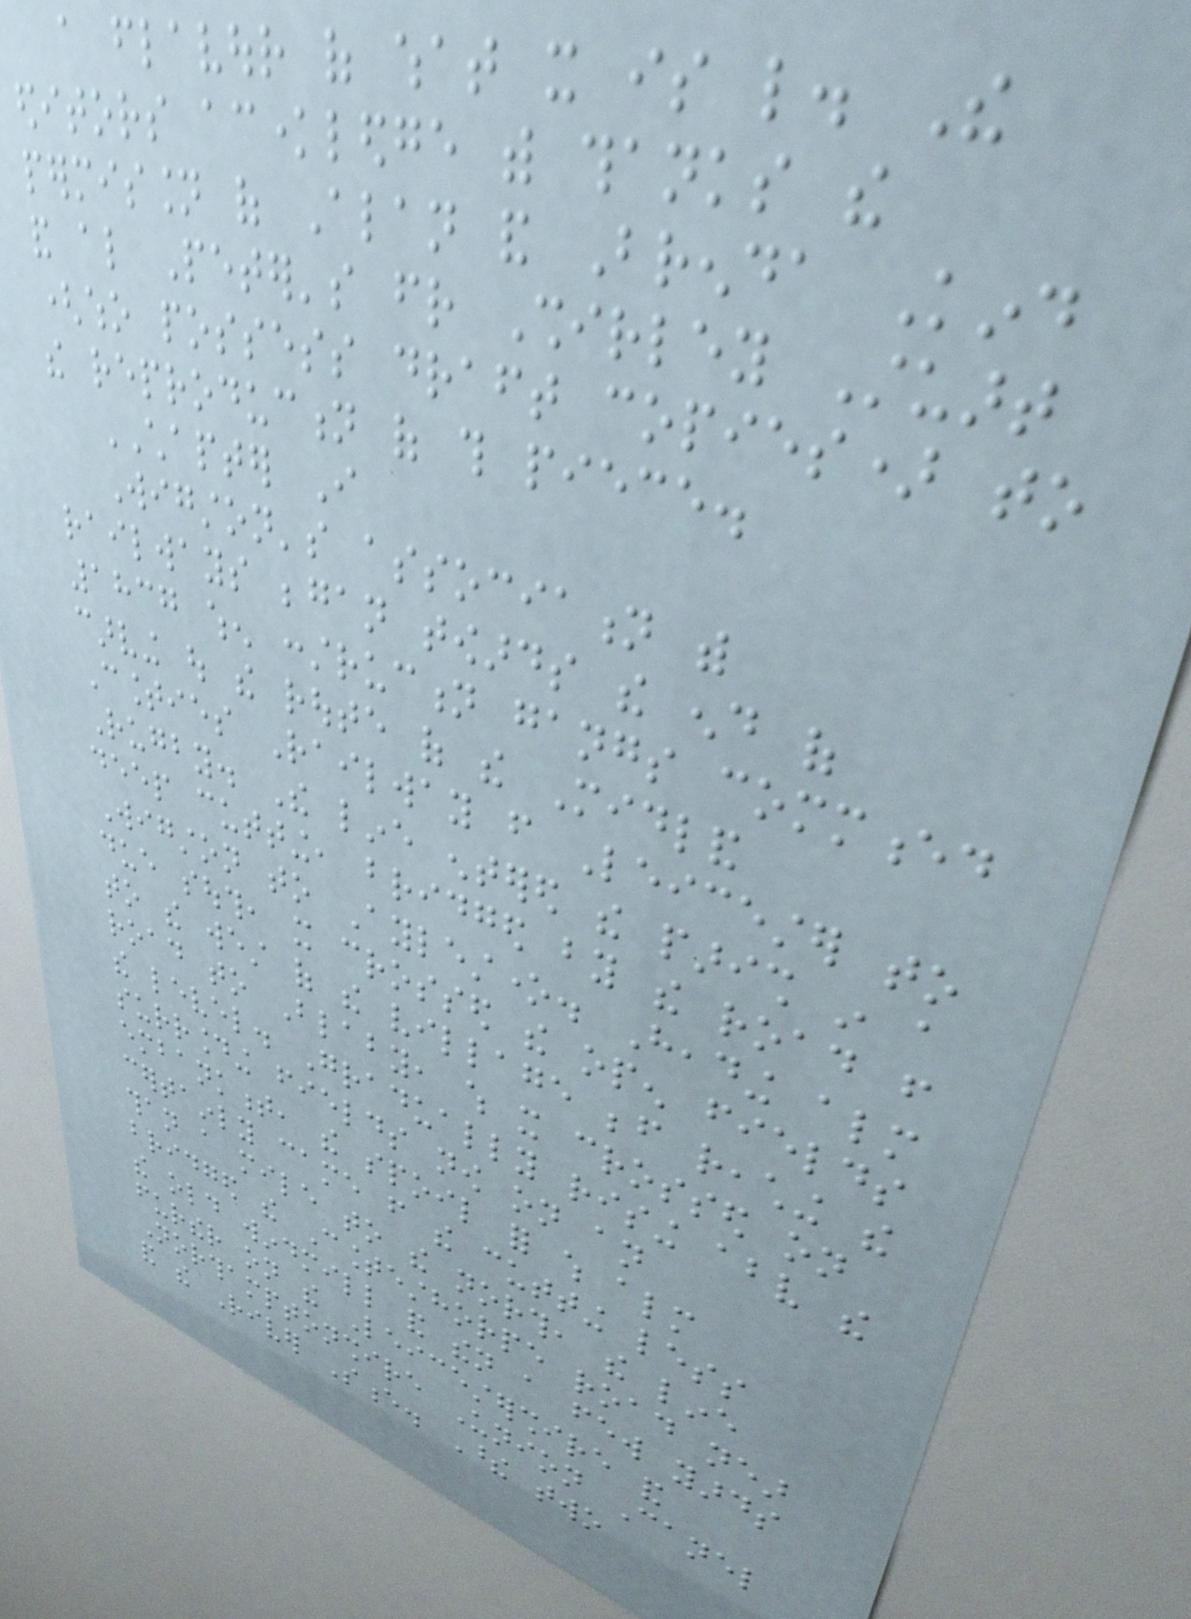a flavour of what it is like. The
editors acknowledge with thanks the
permission of Alan and Brenda Kind
and also Peter's friend Shirley Stuart
(who possess draft copies) to
the reproduction of this piece.
CHAPTER I
Wigston's association with
railways began towards the end of
1837 when construction gangs commenced
carving out the route of the Midland
Counties Railway from Leicester to
Rugby. The line entered the parish in a
deep cutting, bridged by the road from
Wigston to Aylestone. Heading almost
due south, it crossed the open fields
to the west of the village before reaching the
road to Blaby, which it crossed on
the level. Gradually rising above the
surrounding fields now on an
embankment, the spoil for which almost
certainly came from the cutting less
than a mile to the north, the line
bridged the Countesthorpe road near
the old windmill and then a few yards
further on the Leicestershire and
Northamptonshire Union Canel
and the River Sence. These two
